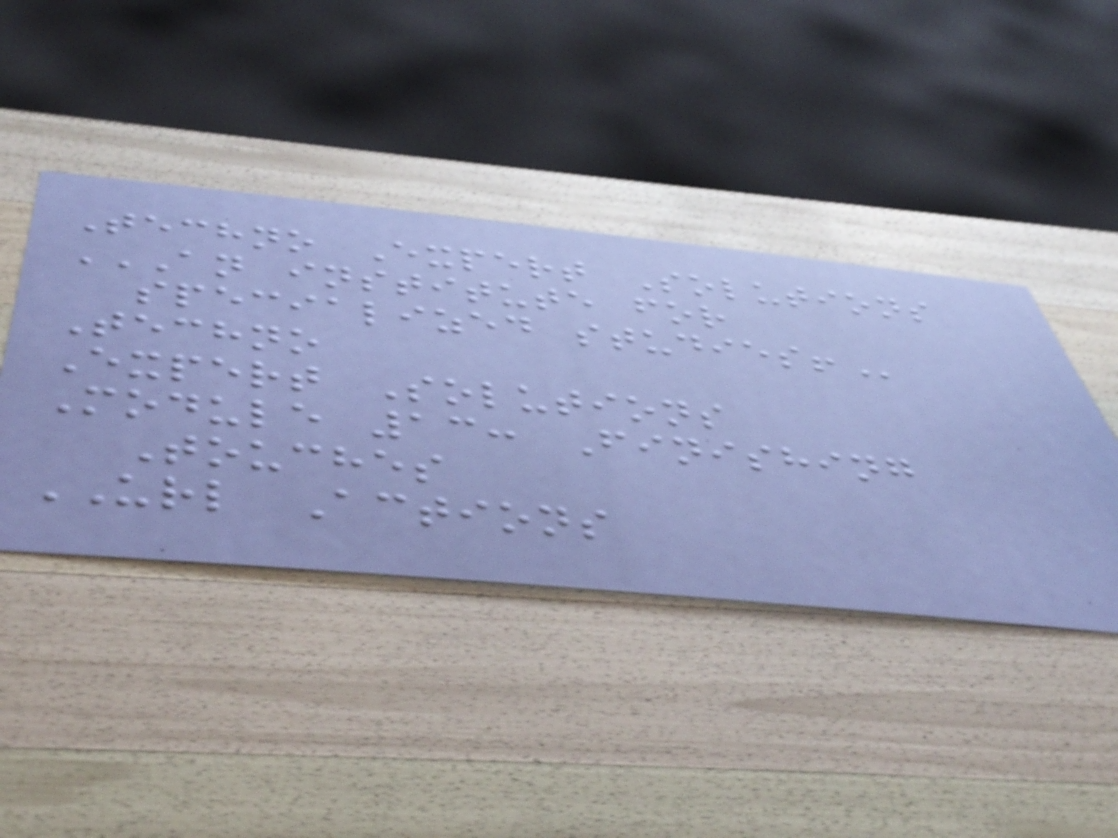Techno Expert Solutions
AN INSTITUTE FOR
SPECIALIZED STUDIES!
Techno
Expert Solutions
Module 13: Finishing
Touches
URL Actions
